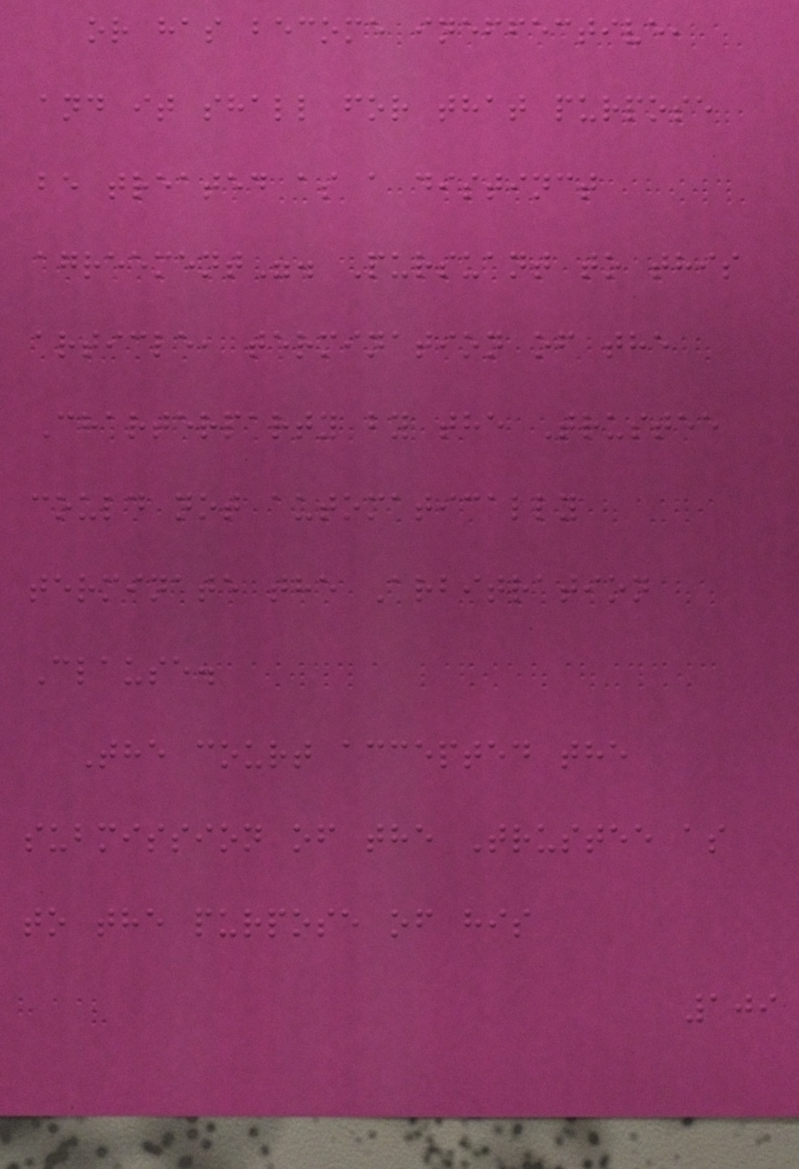or has become ineffective,
and it shall for that purpose
be treated as a distinct
agreement". Pursuant to this
article, termination of the
Charterparty by the Trustee
could not automatically
terminate the Arbitration
Clause.
The court accepted the
submission of the Trustee as
to the purpose of his
109
